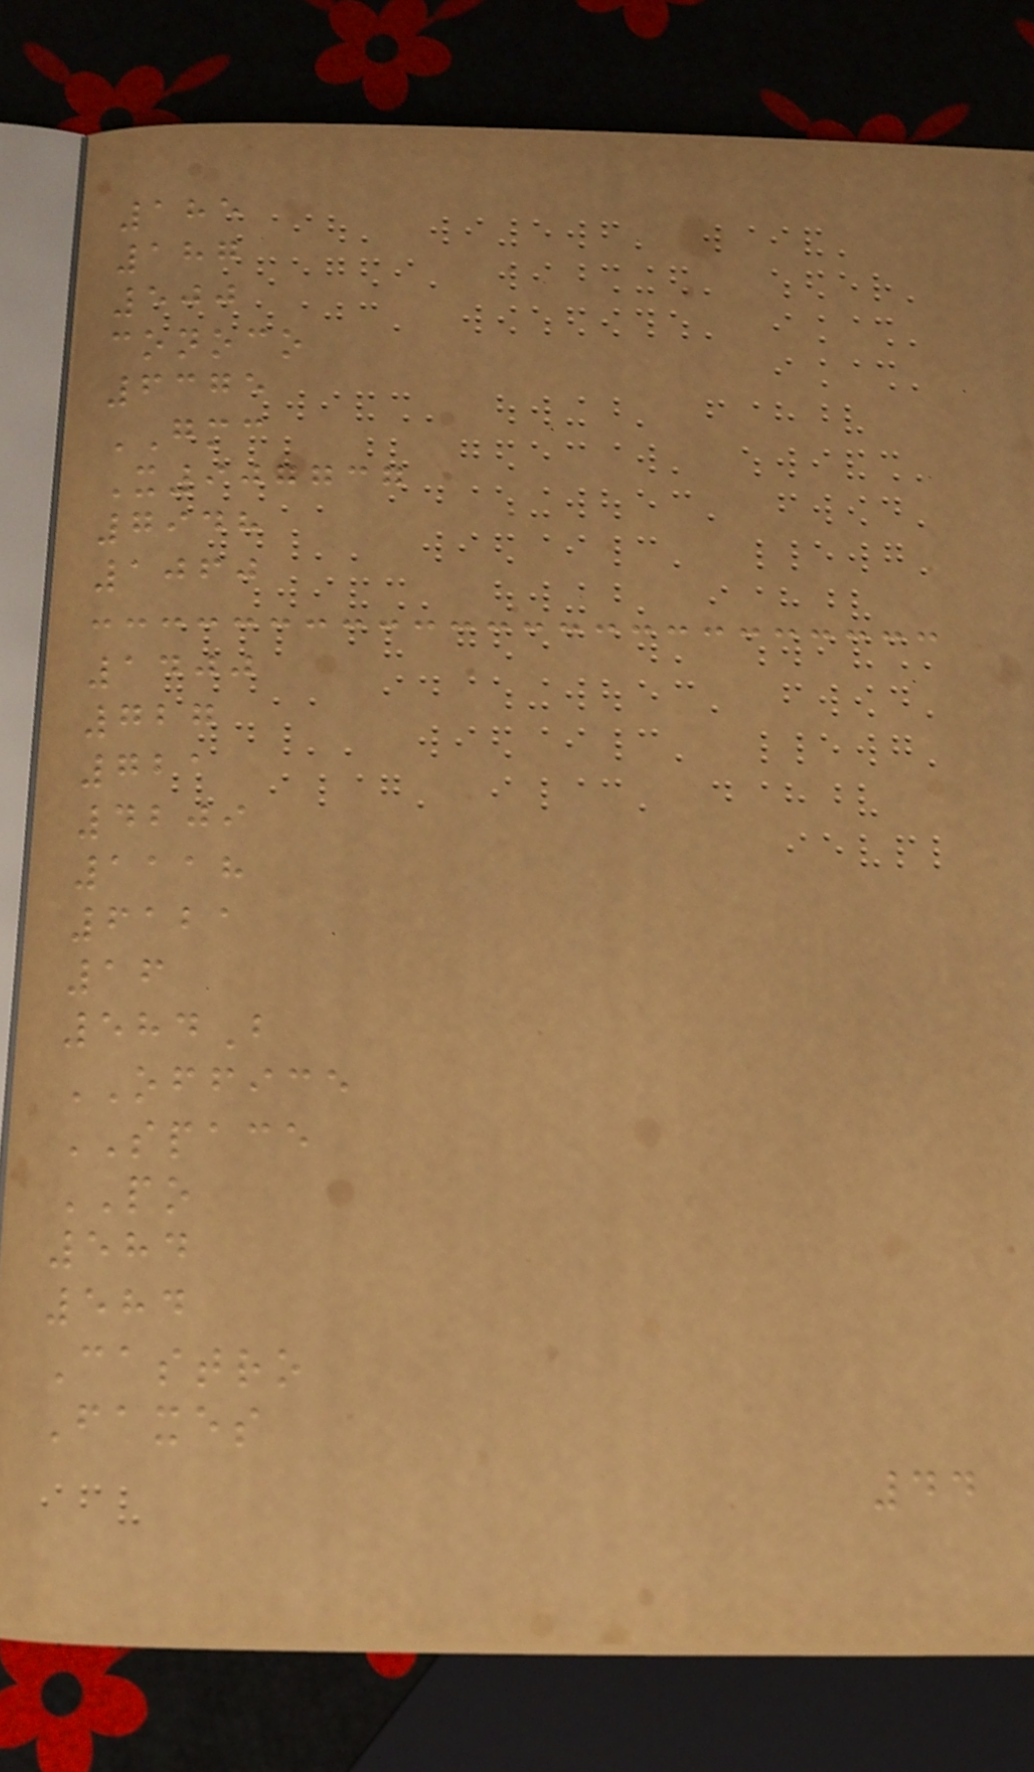185
187
500
conoco
6375
GMC
X907737
7948
1060
1400
727
721
4209
1118
6121
16
584B
OFFICE
SPACE
PO
584
584
Castro
Faxes
44
